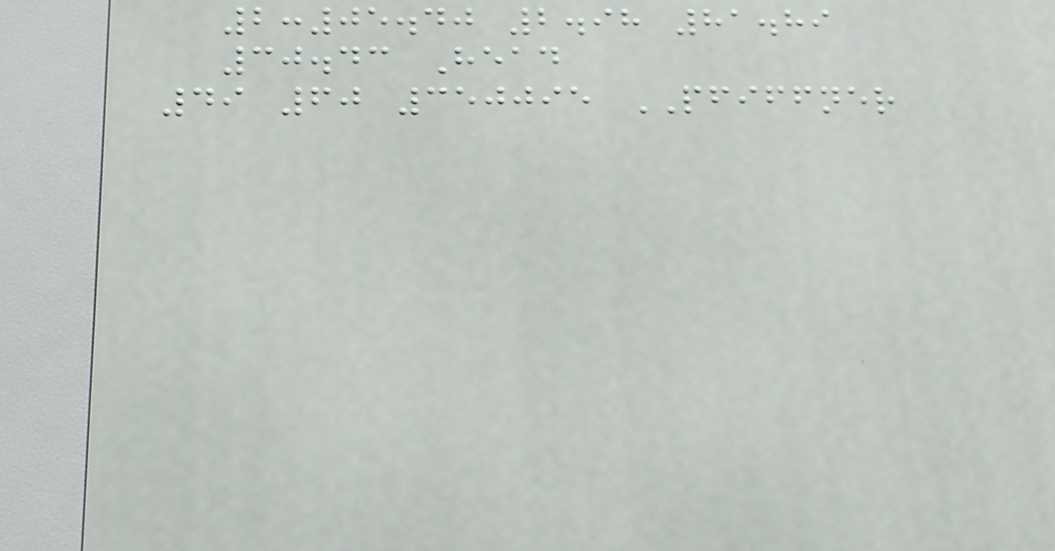2:05.40 2.98 81.89
30.43 Head
49 60 350095 PFIFFNER
